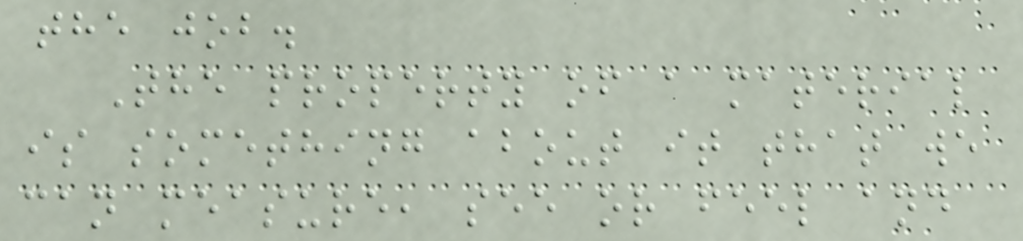the job.
The property of a material
is something about it that we
can measure, see or feel and
